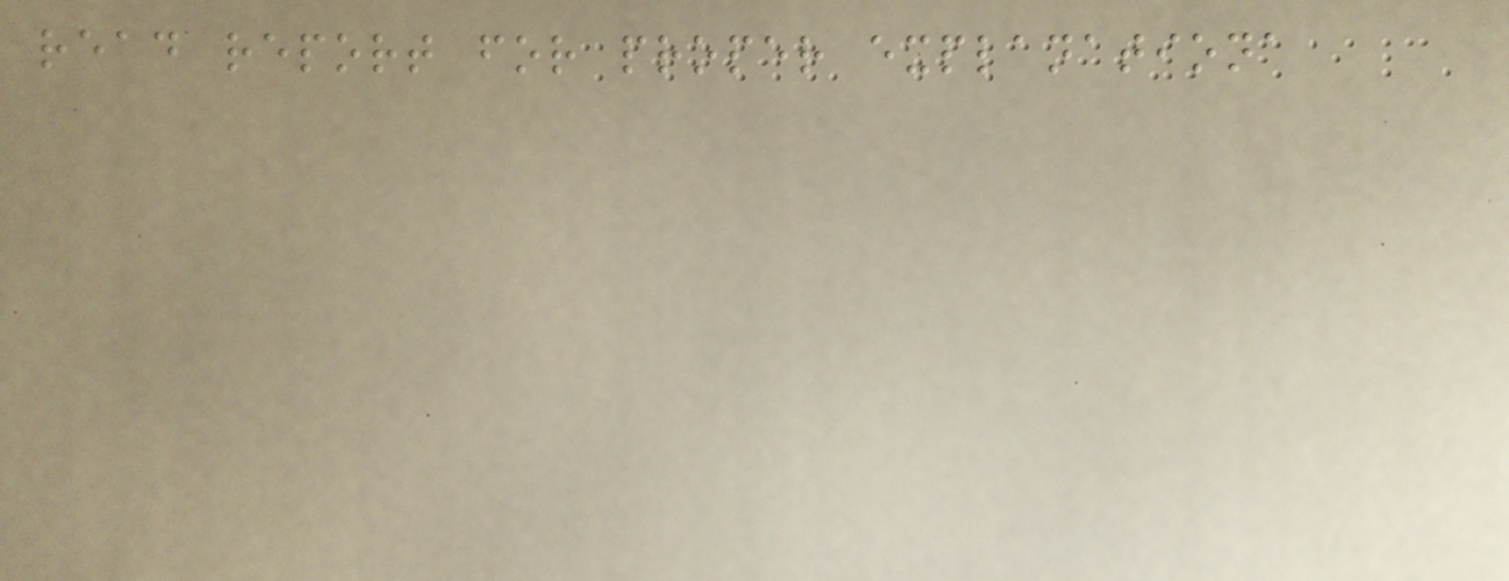read report for proper explanationa
